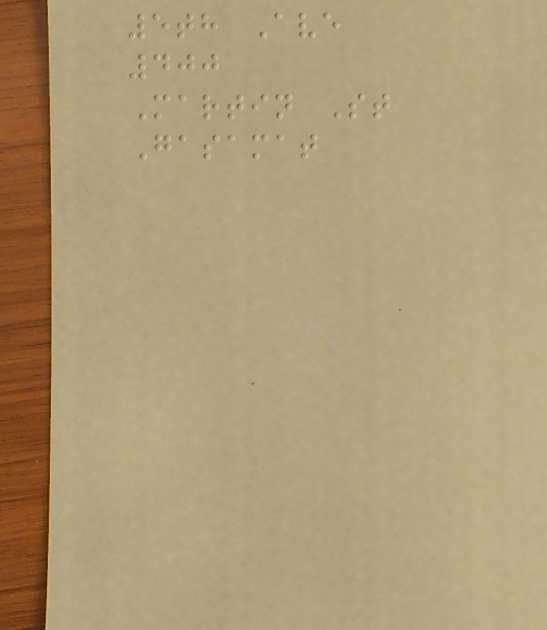5th Ave
400
Martin St
Gasamat
